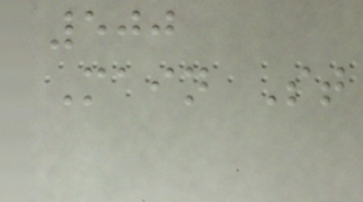500
Main St
